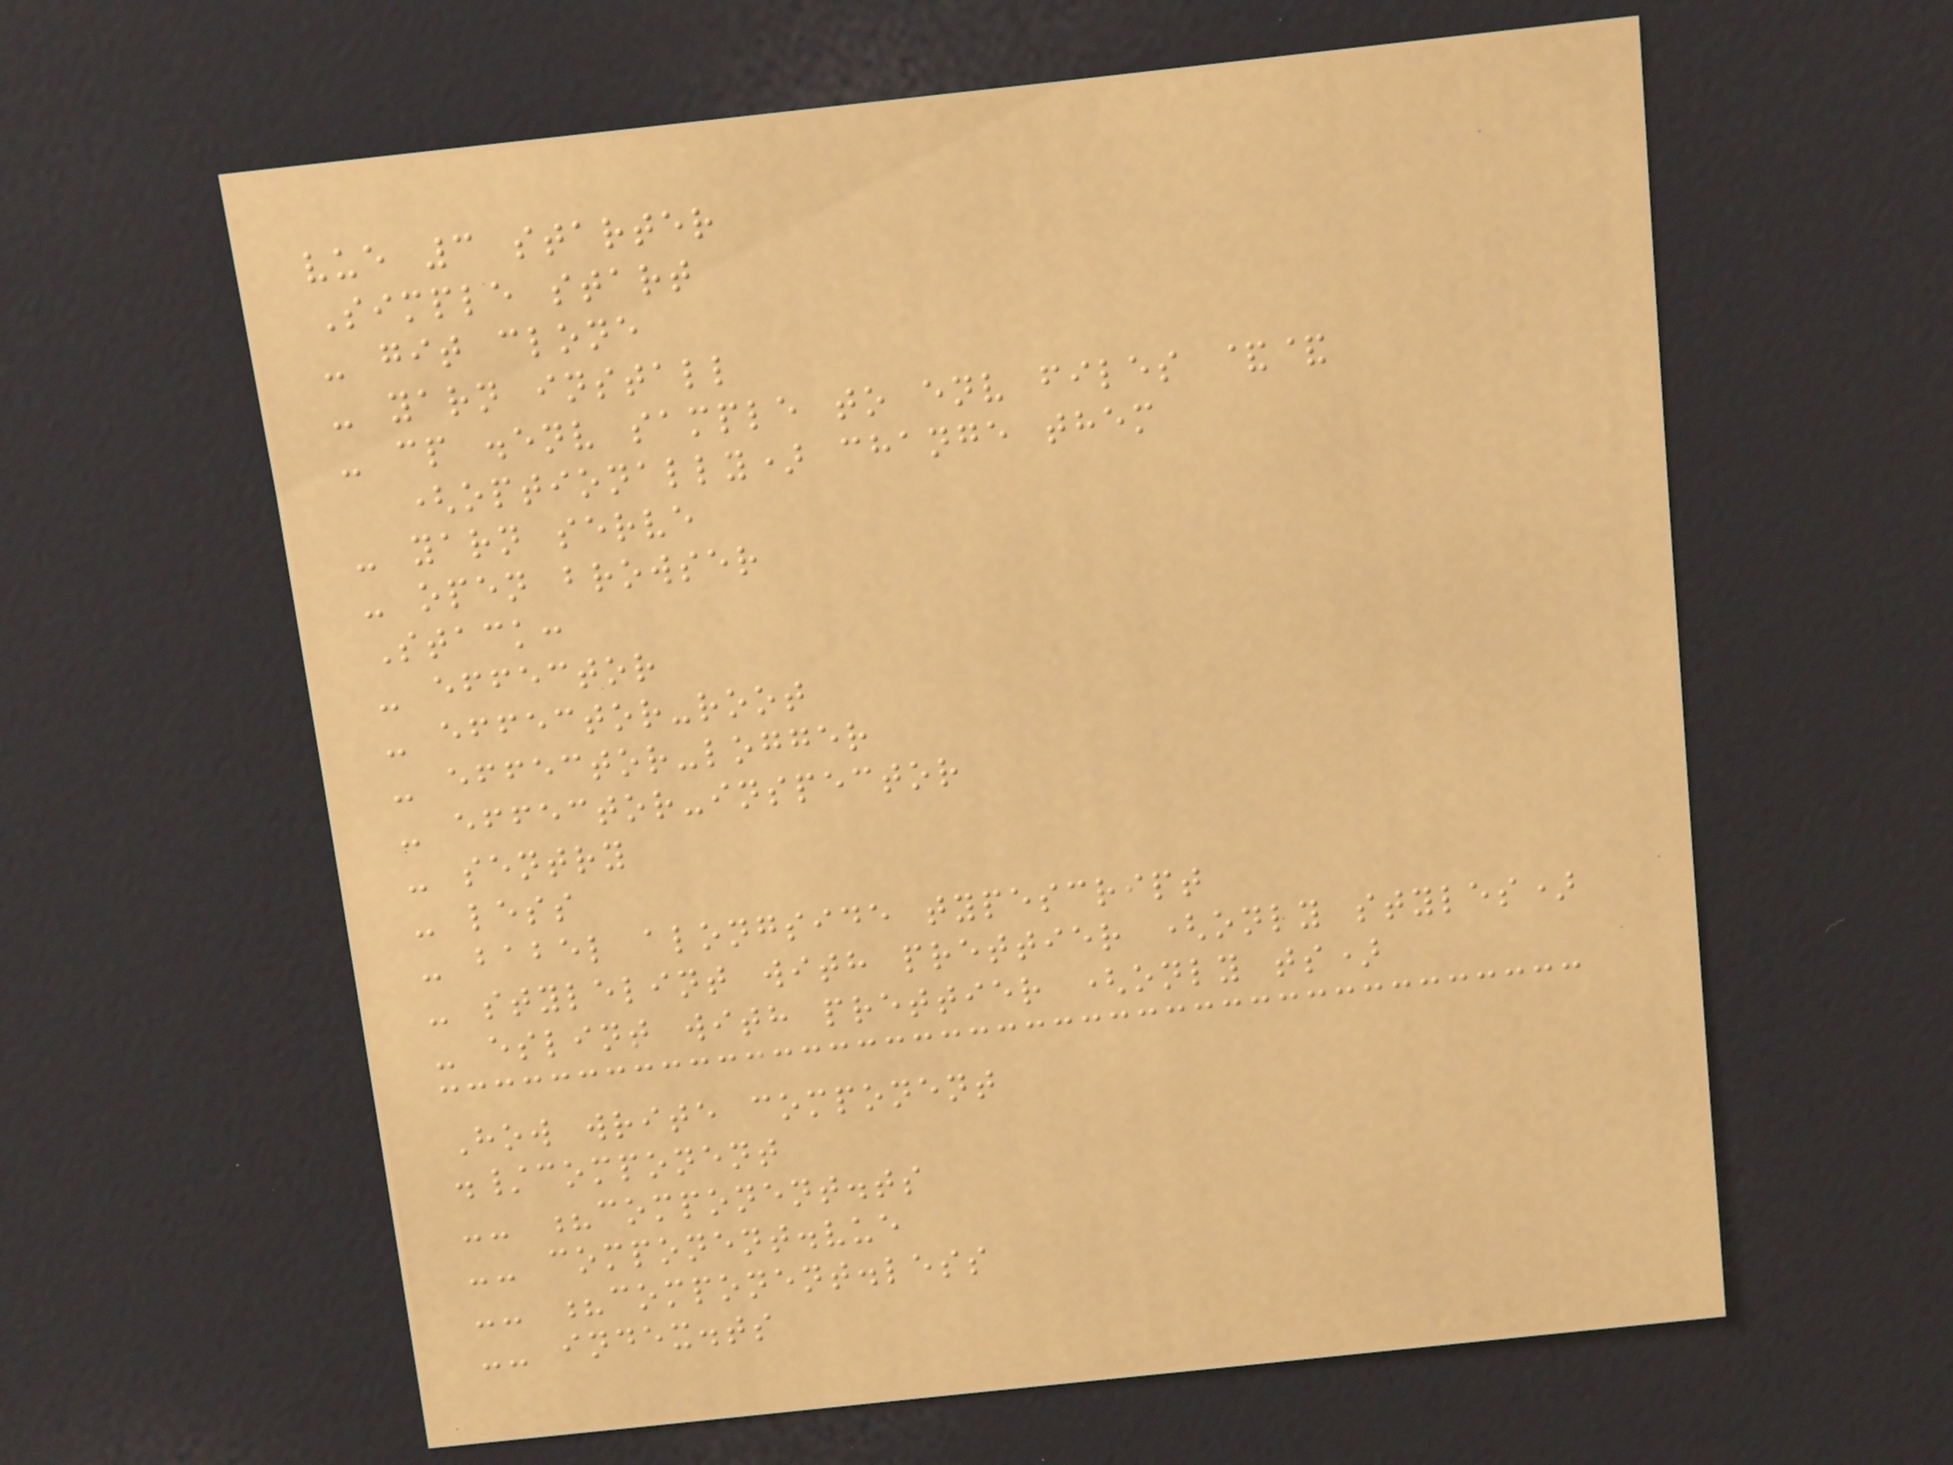vue 3 starter
Simple start
- git clone
- yarn install
- cp .env sample to env files &&
(optionally) change them
- yarn serve
- open browser
Stack:
- effector
- effector-root
- effector-logger
- effector-inspector
- sentry
- less
- babel alongside typescript
- stylelint with prettier (only styles)
- eslint with prettier (only ts)
How write component
./component
-- ?component.ts
-- component.vue
-- ?component.less
-- index.ts
